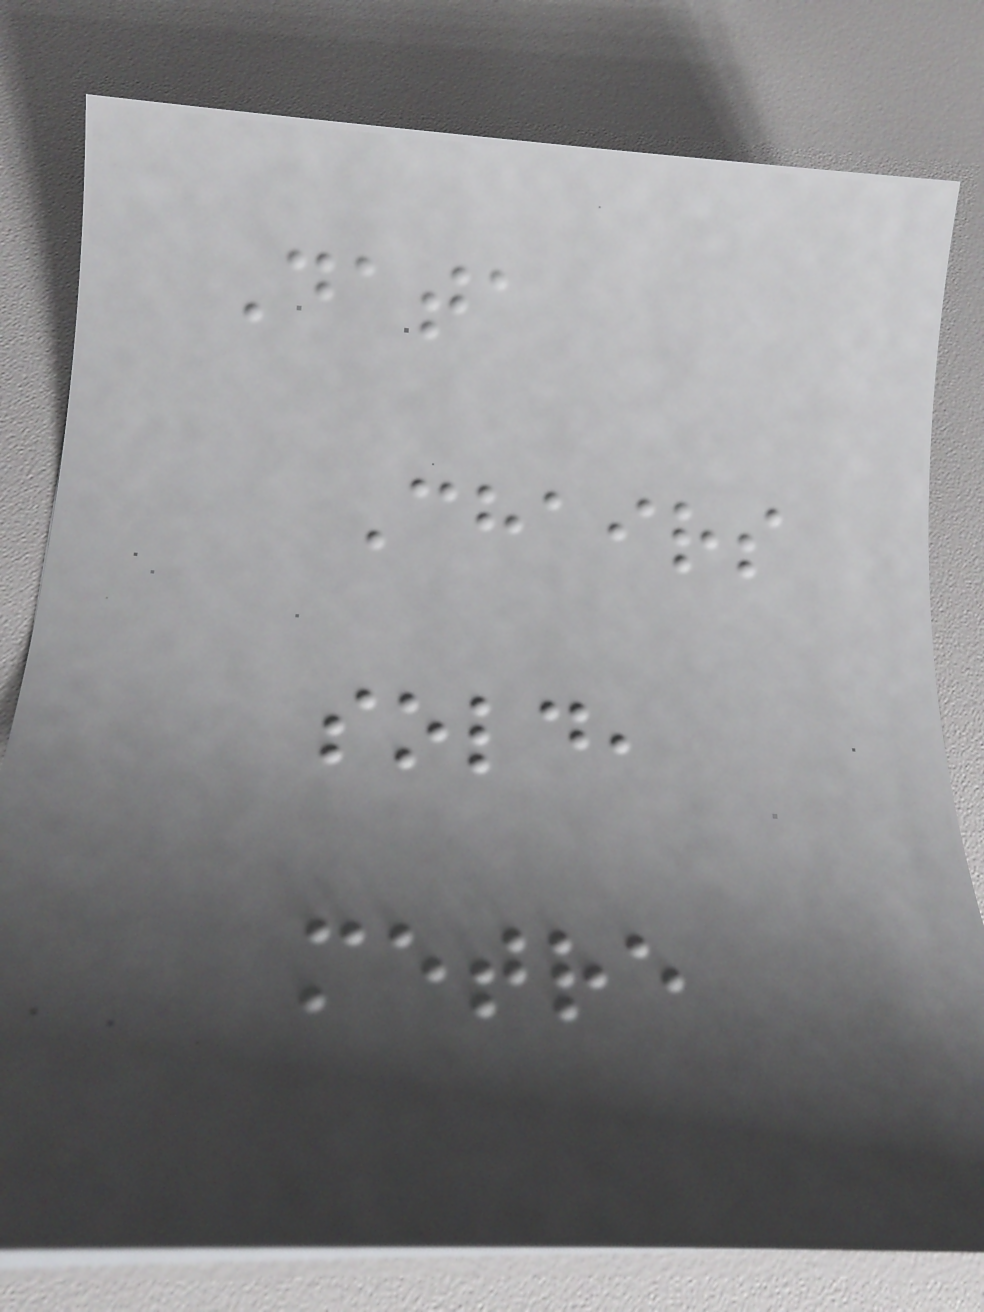Data
Chairs
sold,
metre
